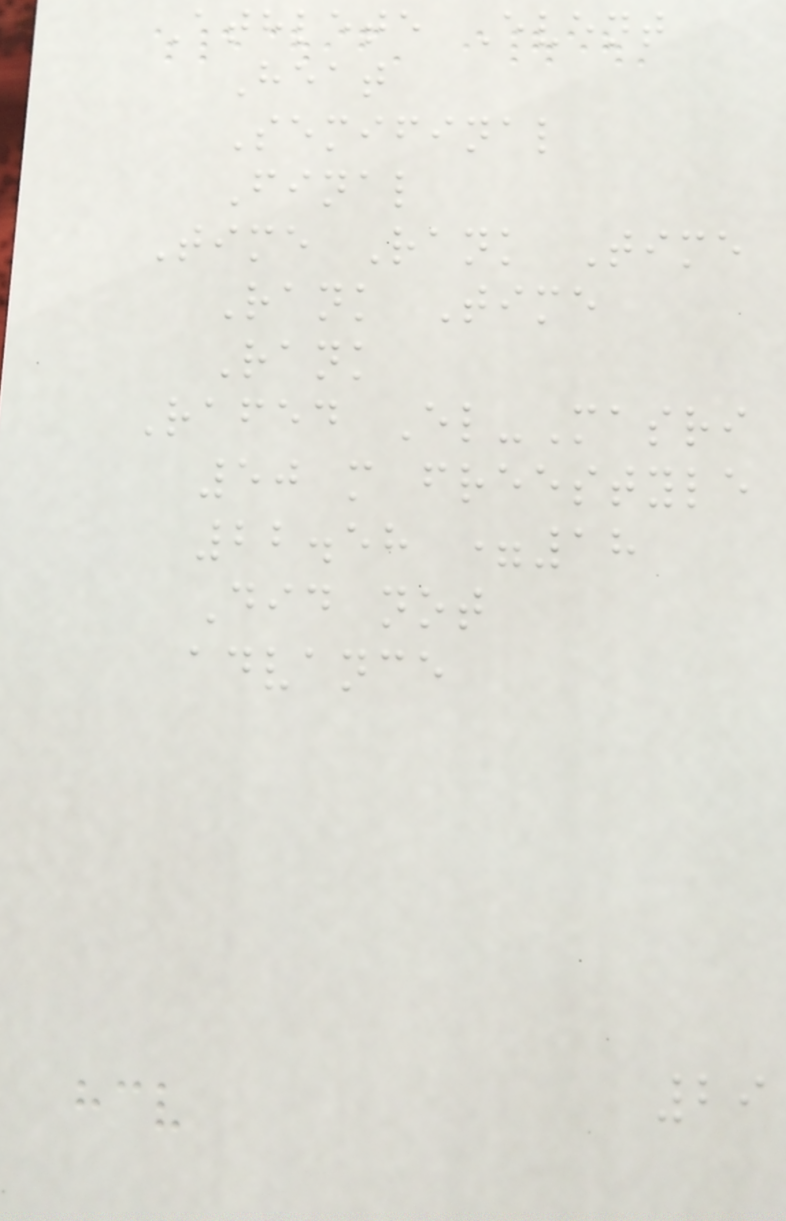Athlete Event
Heat
Semifinal
Final
Time Rank Time
Rank Time
Rank
Rafed El-Masri
50 m freestyle
22.58 =18
Did not
advance
29
